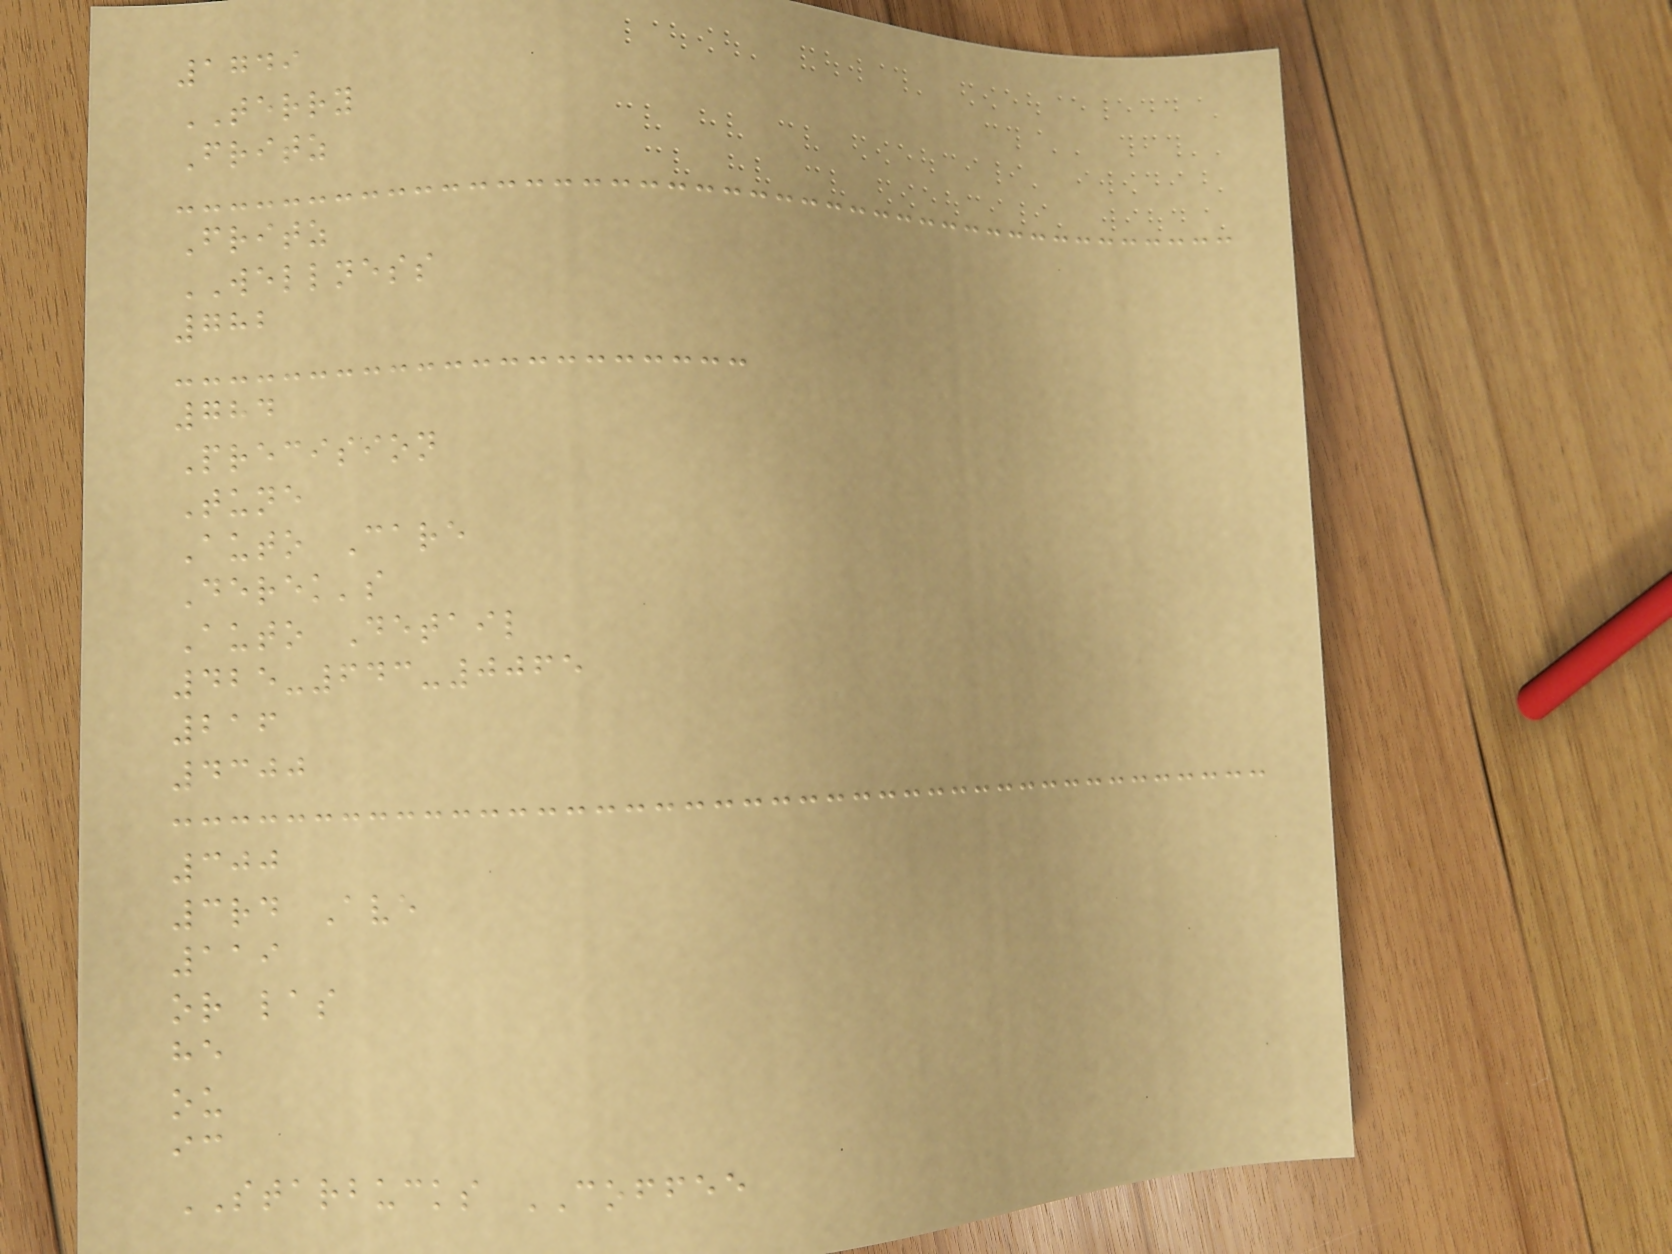1749
TERRY
Fritz
Fritz
WELLNESS
782
784
Precision
Tune
Auto Care
Derek's
Auto Detail
425-643-0065
216
4300
300
3rd Ave
119
or las
he
ou
ic
STARBUCKS COFFEE
